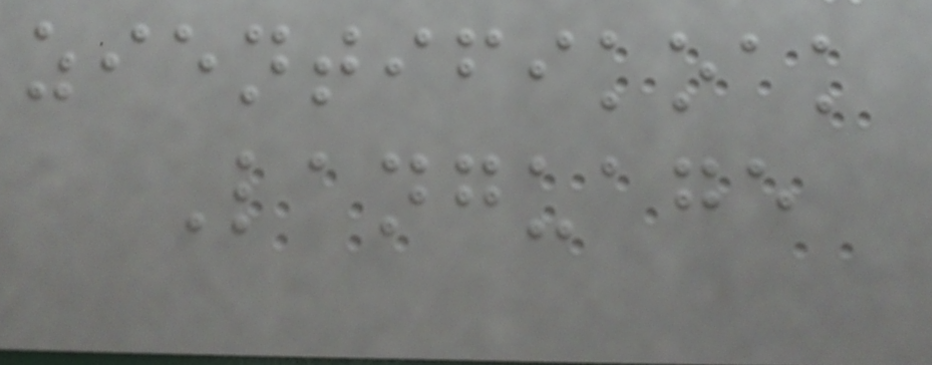zientifikoak
Language
